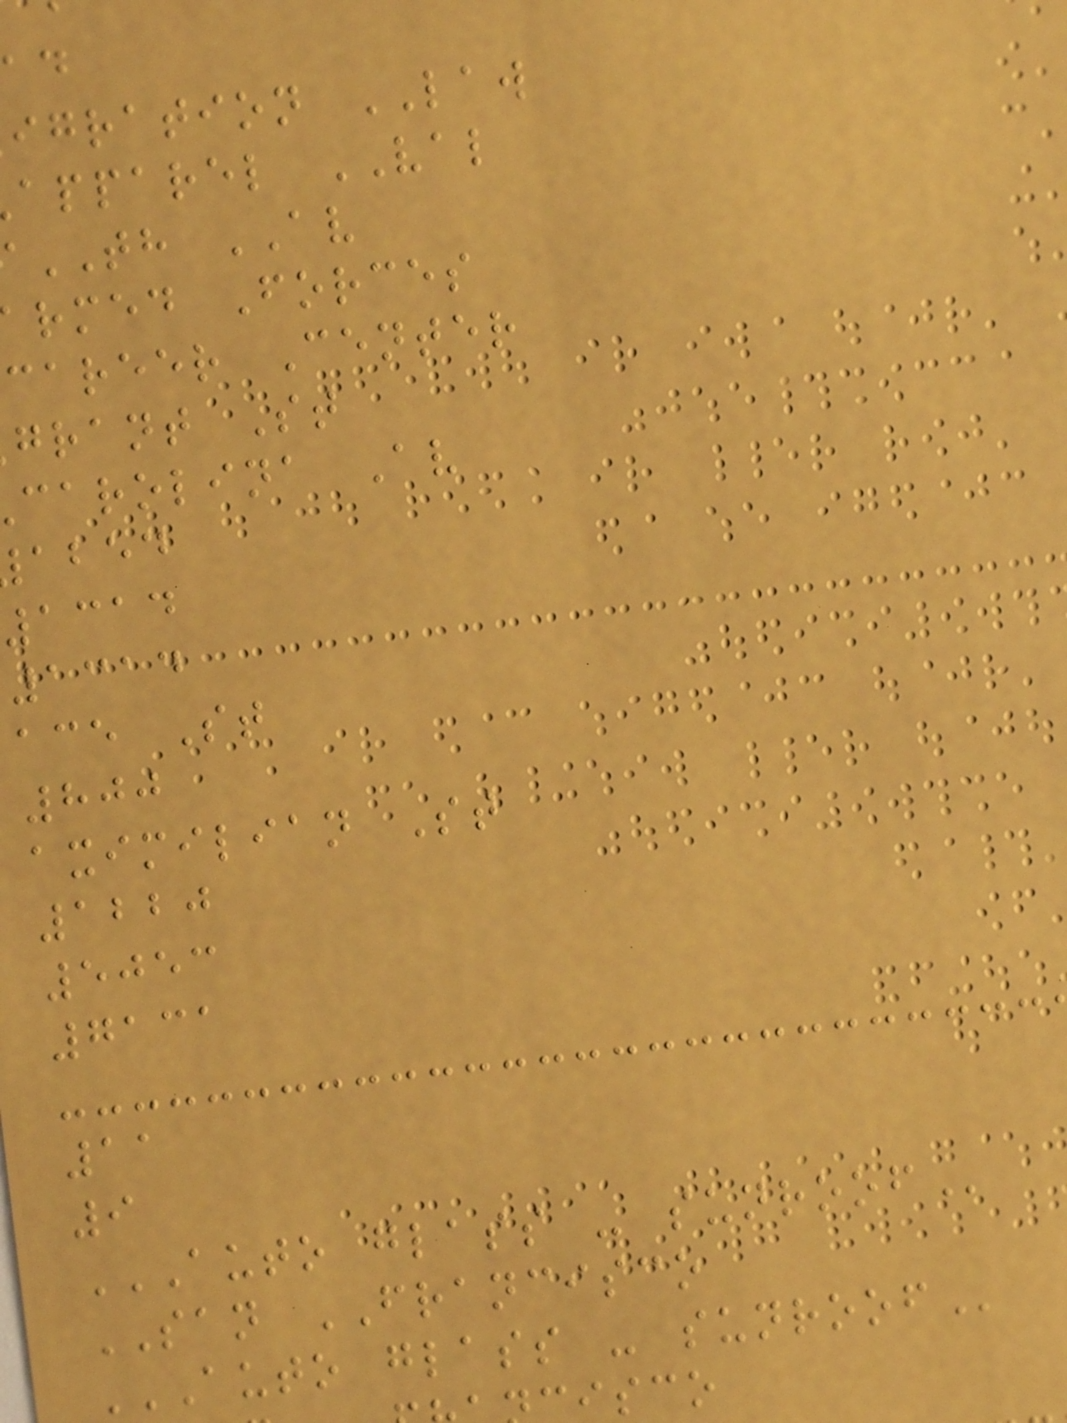igration LAW
apparel VAL
TH AV
rmed Forces
career Center
grant St
carolina Av
abed
1314
1314
ace St
800
aximilian St
1220
5053
7131
11
9
AUTO GLASS - SUNROOF
SAN FRANCISCO
AUTO GLASS - SUNROOF
